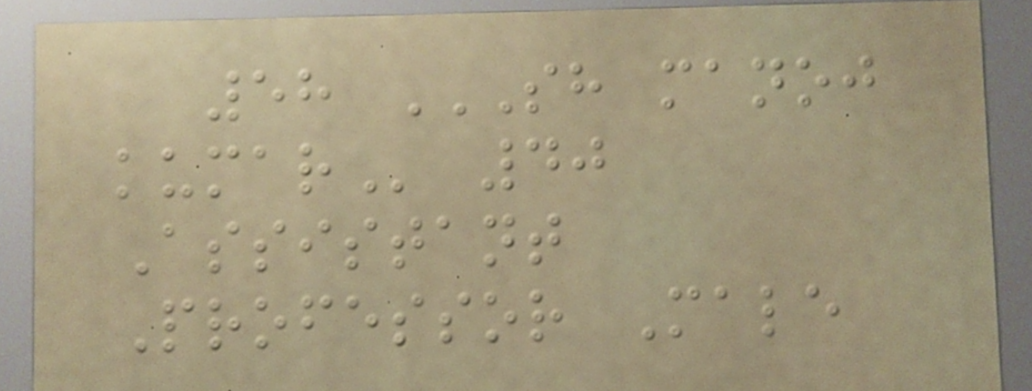58 SH MANOJ
KUMAR 40
Assistant
Professor Male
